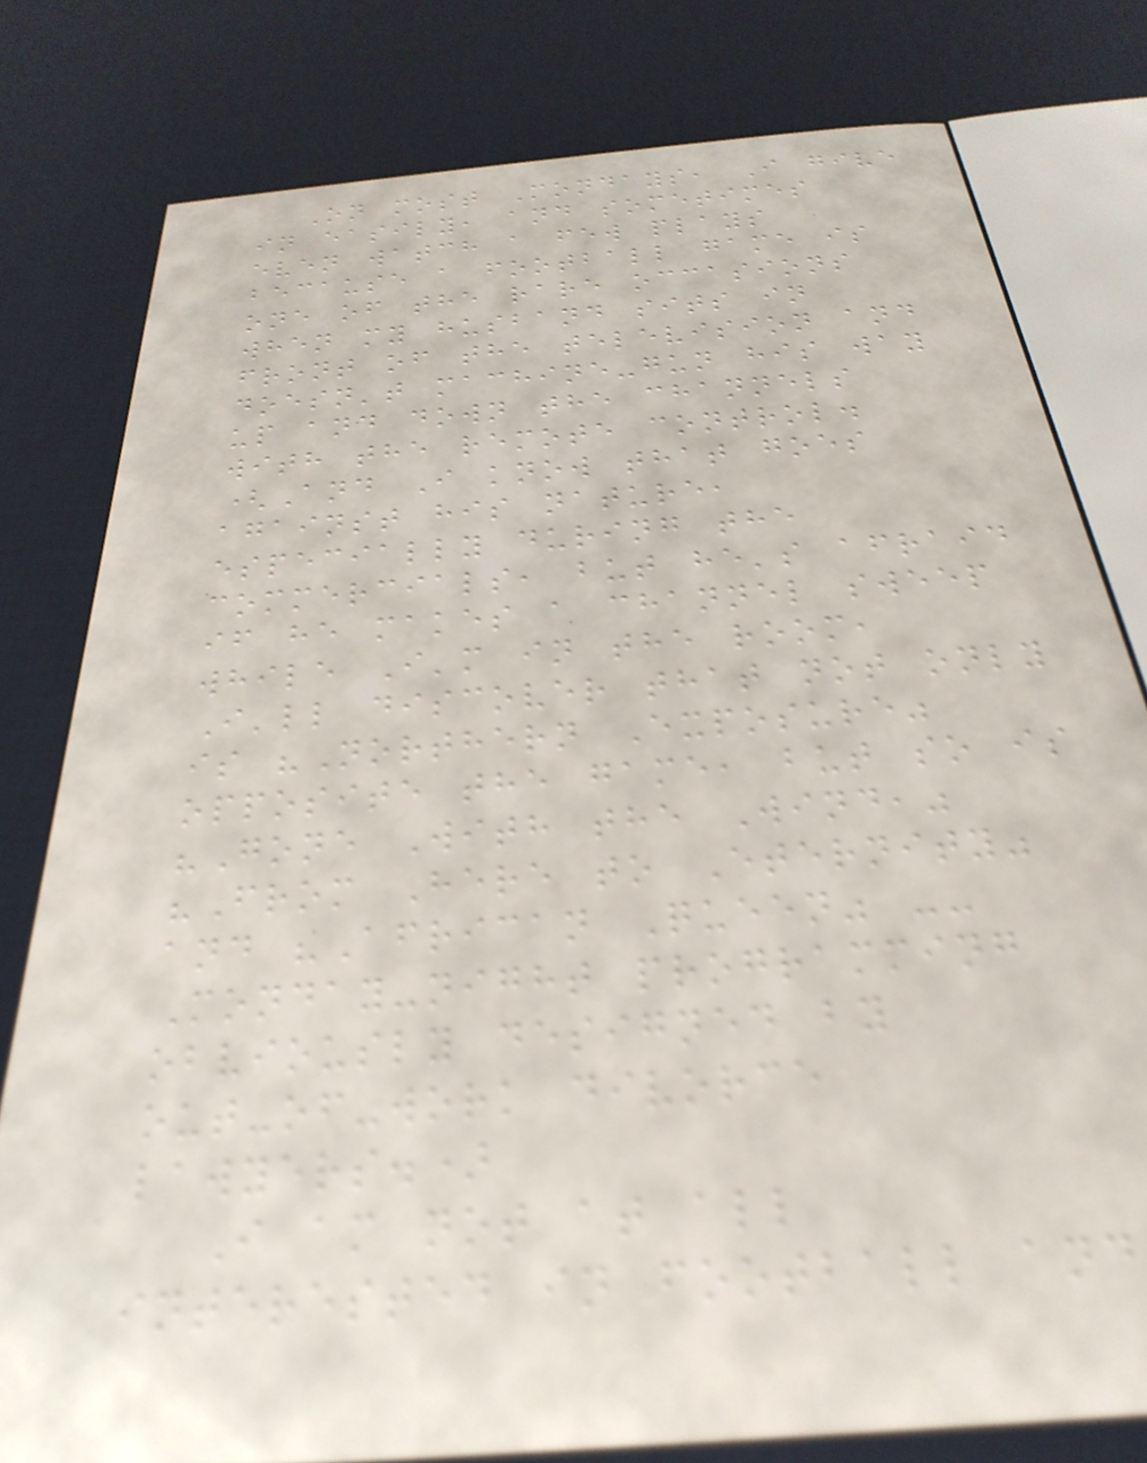On most Mondays, I give
in easily, and sometimes
even watch a few plays
because a football game is
one of the rare occasions
when my husband sits in
front of the television and
doesn't machine-gun his way
up and down the channels
with the remote control.
(And I know that goes
against his nature,
especially during the
commercials, but he's afraid
if he makes a channel sweep
while I'm in the room,
I'll discover that not only
is "Northern Exposure"
opposite the game, but so is
"Gone With the Wind,"
"From Here to Eternity"
and "African Queen" --
Monday-night programming
obviously designed by
out-of-work divorce
lawyers.)
I am not at all
interested in football and
